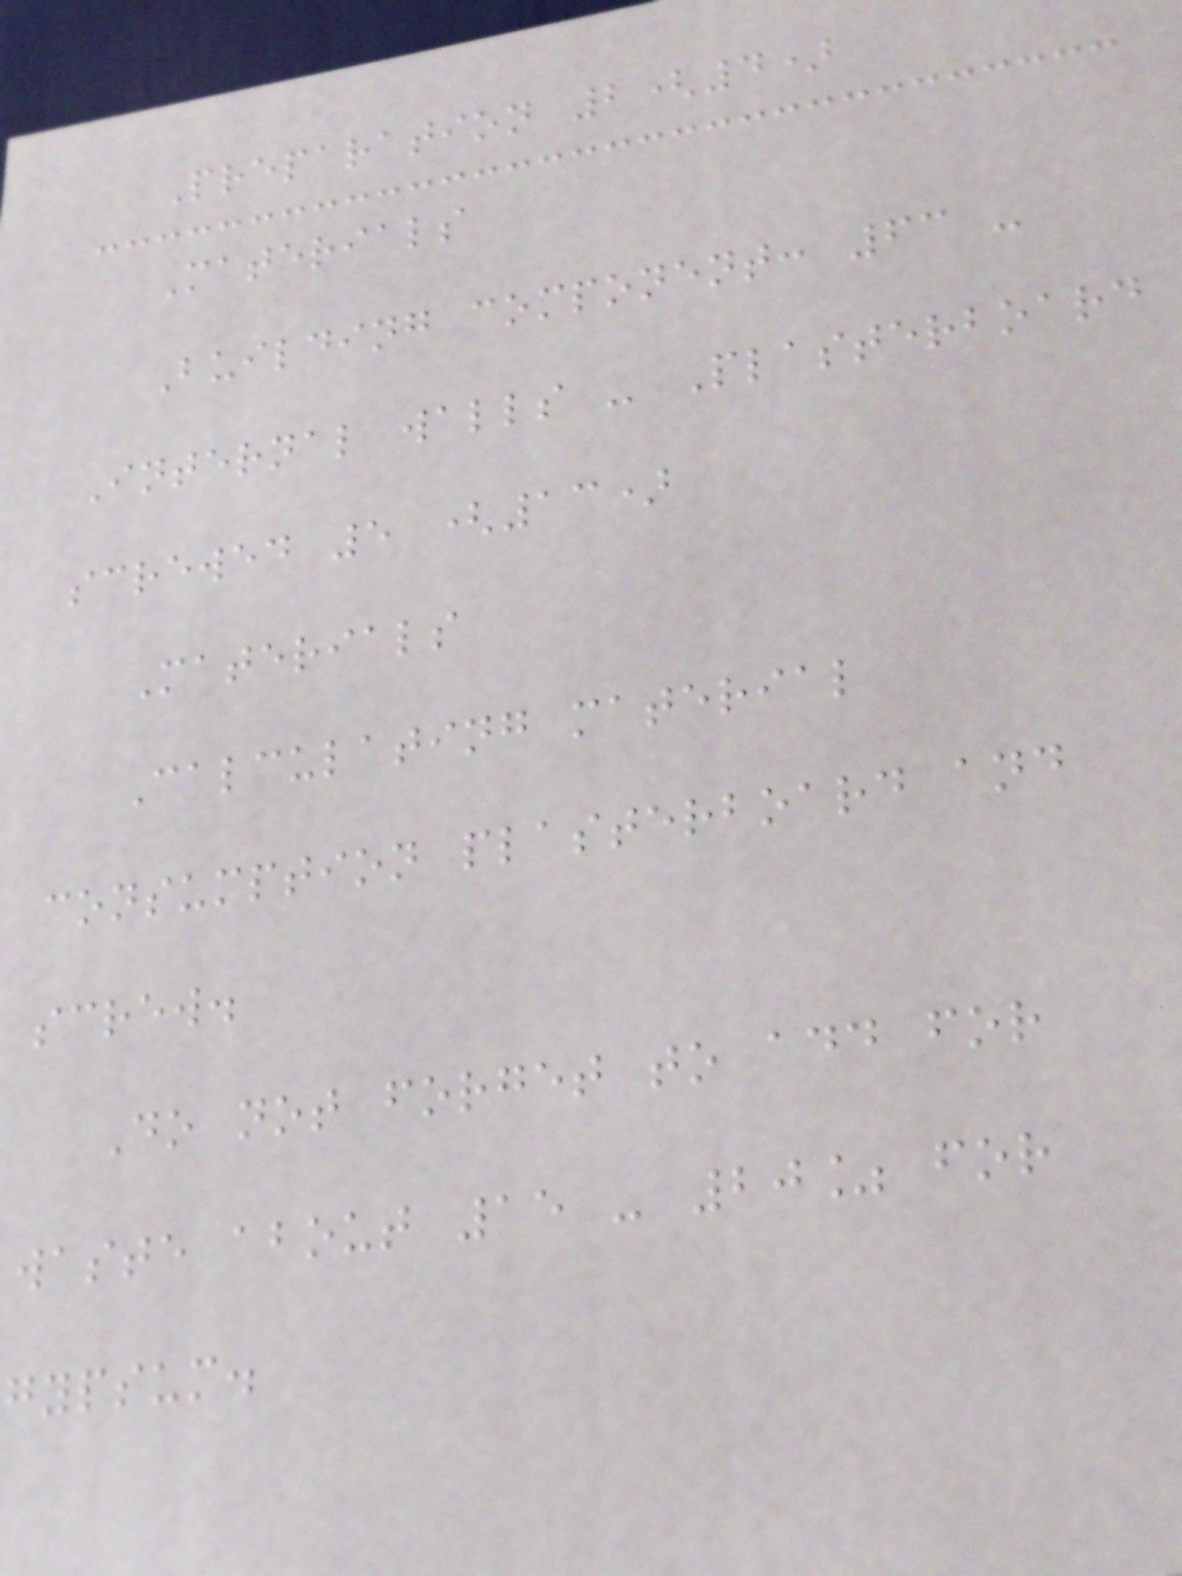Preparation 2(4)
Materials
Building component: 63 -
Internal walls - Plasterboard
screwed 5 (13)
Materials
Calculating material
consumption plasterboard and
screw.
Do not forget to add for
waste about 15 - 20% for
gypsum.
